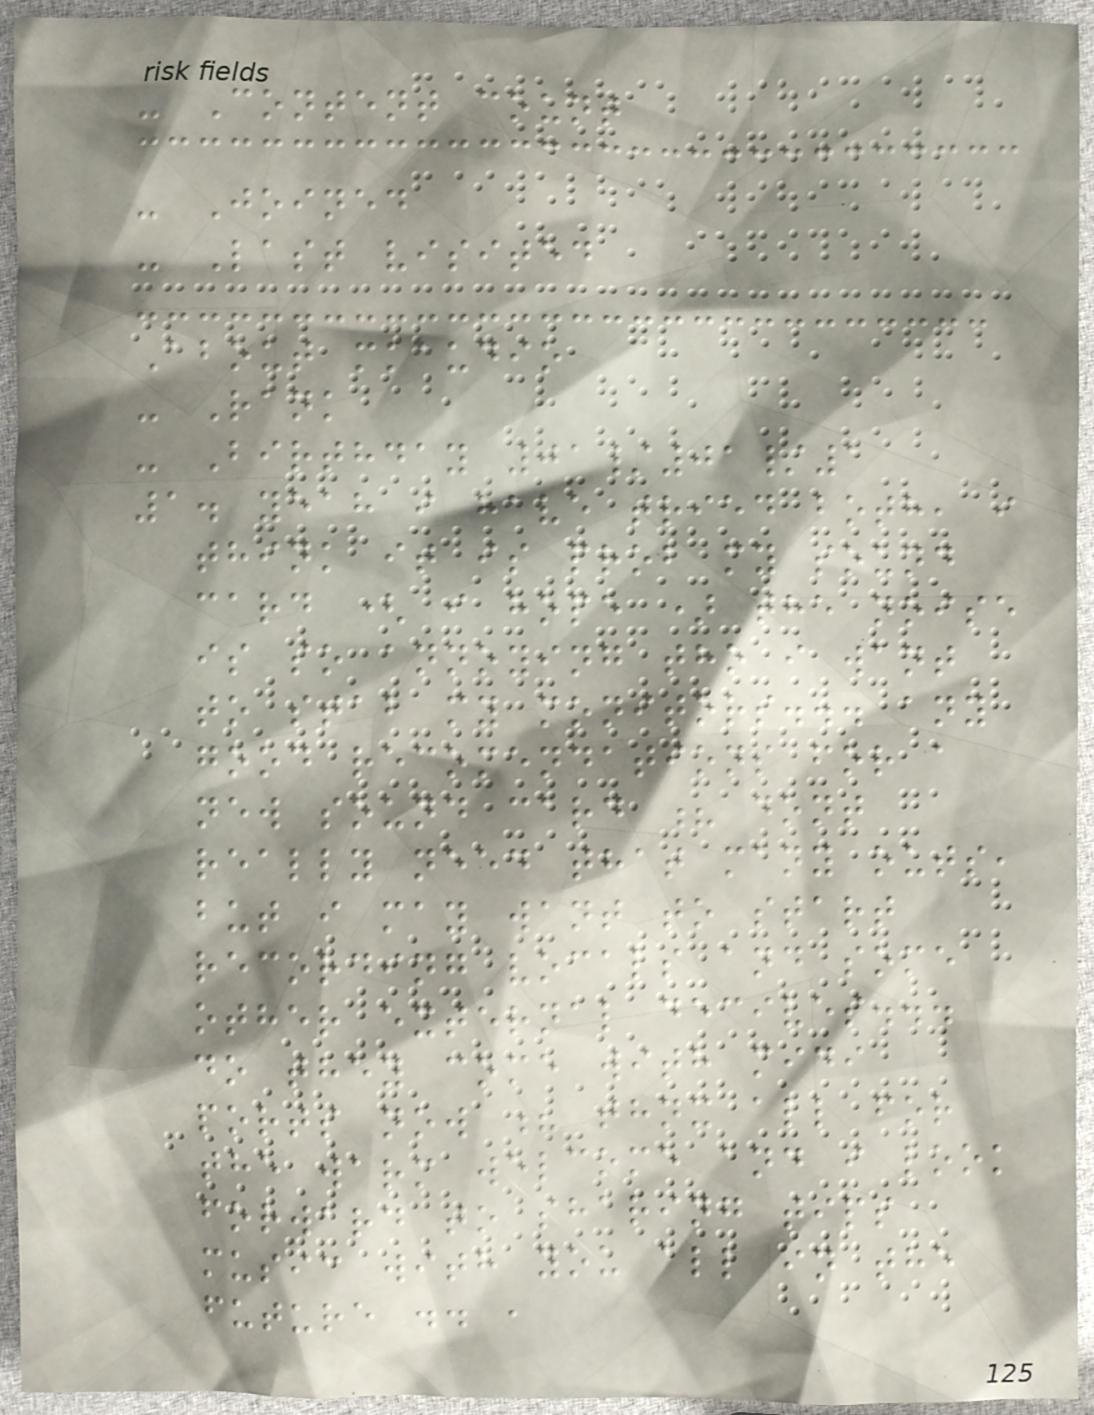- Content count
- Joined
- Last visited
About mkaudio
- Rank
- Birthday 01/01/1
1. yeah i have tried both, i
think it is prob my sound
card ( i hope ) the noise
is so annoying tho i want
to stab my monitors... any
good recomendations for a
new sound card ? dont
really need that many outs,
but i may want to start
recording vocals and some
other external decives...
do they come with midi
ports now ? thnx all for
the warm welcome and i look
forward to sharing tips
music with you all in the
future .. ,
